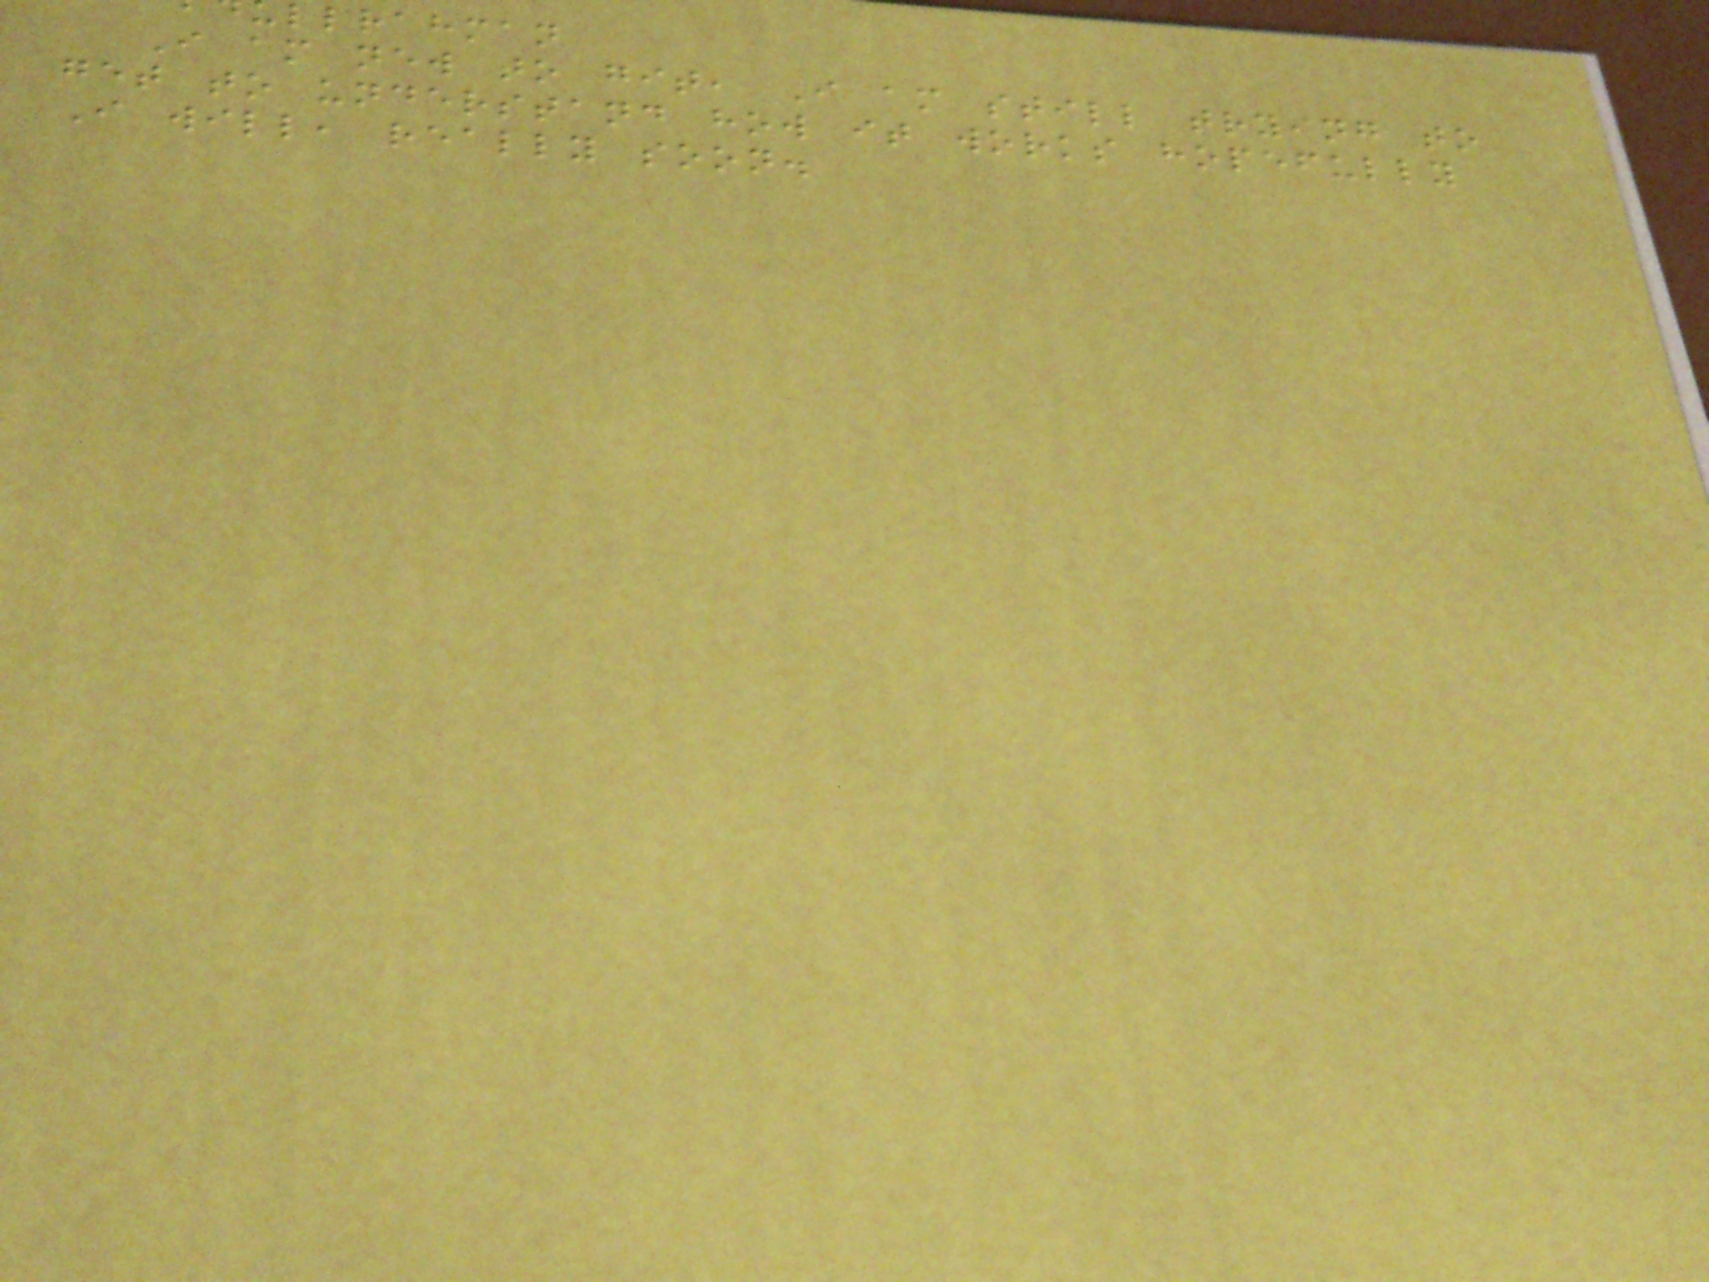llrahman
I am new to git, I am still trying to
get to understand how it works hopefully
I will, really soon.
